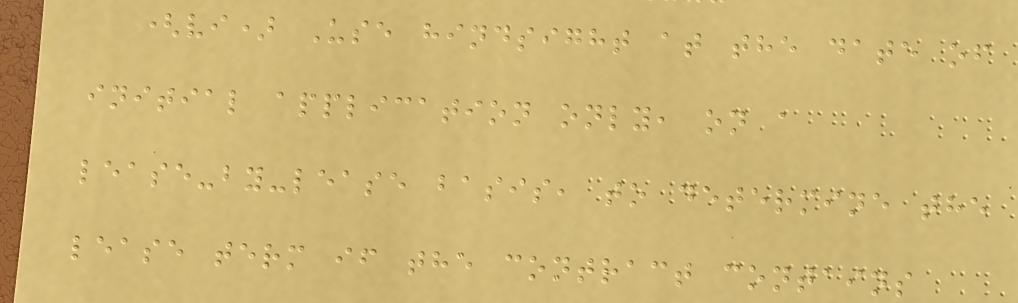(vi) Use hindsight at the date of
initial application only, on a
lease-by-lease basis, to determine the
lease term if the contract contains
